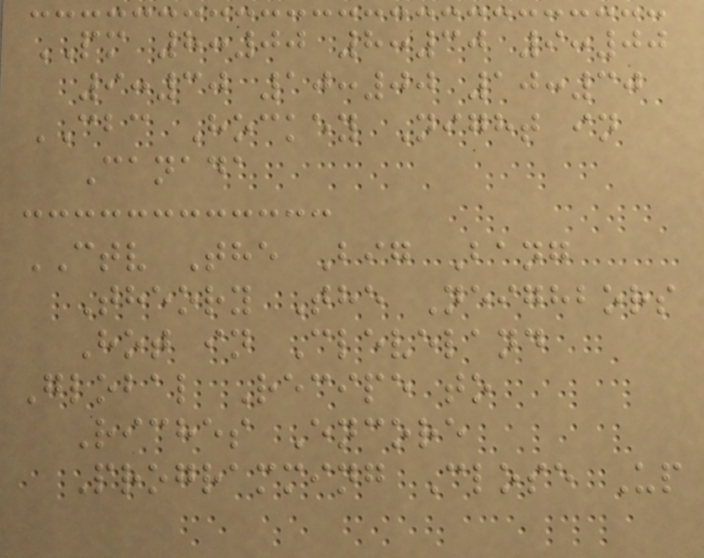PM 8:00 8:30 9:00
9:30 10:00 10:30
CBC Hockey Night in
Canada
CTV The Big Bang
Theory The Neighbors
Hot in Cleveland
Global Recipe to
Riches Encore
Programming Close Up
